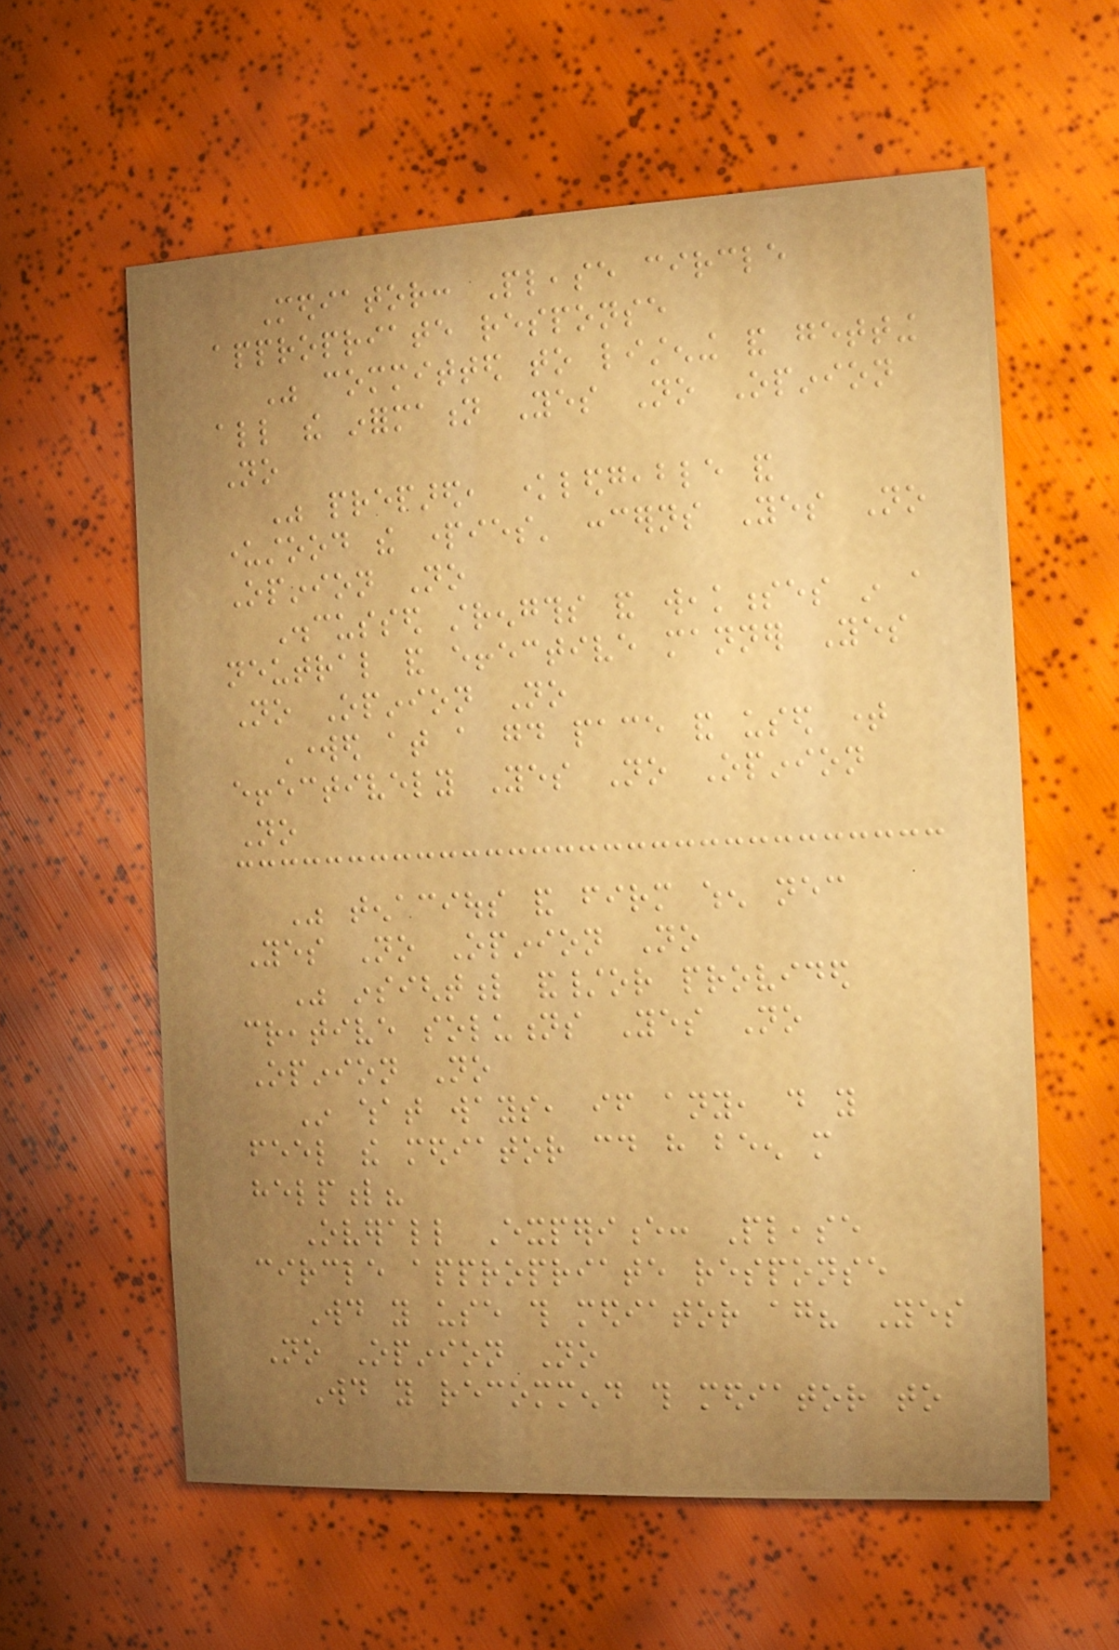Mediator: Please circle
appropriate response
Was committed to listening and getting
all the information Yes No Opinion
No
Was prepared, knowledgeable and
understood the parties' concerns Yes No
Opinion No
Discussed strengths and weaknesses in a
neutral and effective manner Yes
No Opinion No
Worked at a good pace and used time
effectively Yes No Opinion
No
Was tenacious and firm when necessary
Yes No Opinion No
Was insightful and/or provided
creative solutions Yes No
Opinion No
In what ways, if any, do you
feel the mediator could have been more
helpful?
Overall Experience: Please
circle appropriate response
Would you use this mediator again? Yes
No Opinion No
Would you recommend this mediator to
